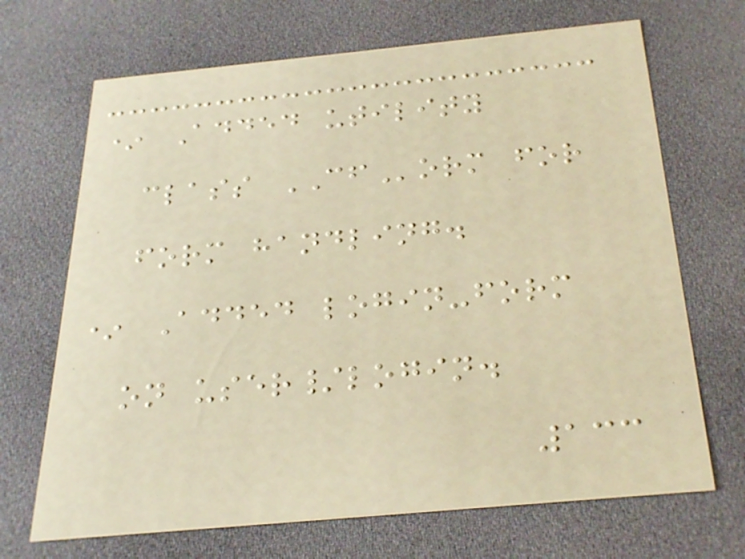* Added utility
class CForm for
form handling.
* Added login-form
on user/login.
133
